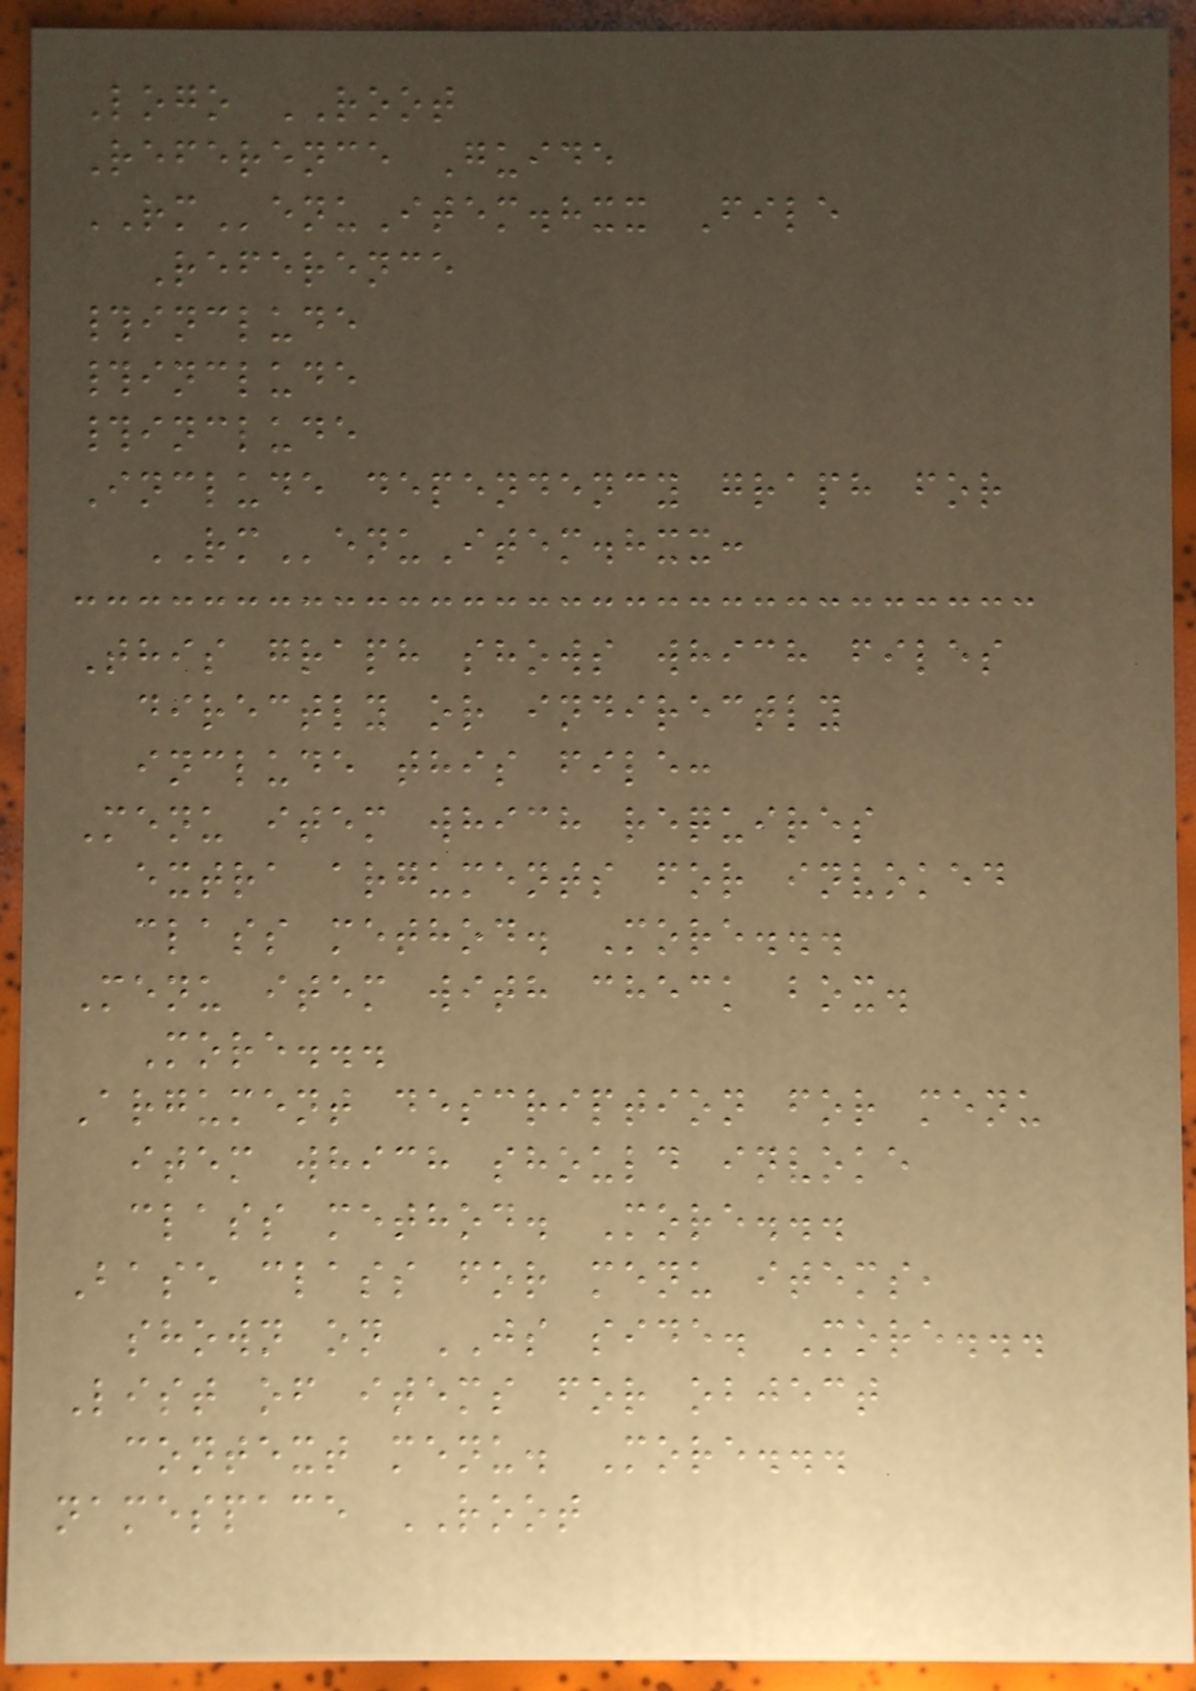Logo ROOT
Reference Guide
RMenuItem.hxx File
Reference
#include
#include
#include
Include dependency graph for
RMenuItem.hxx:
This graph shows which files
directly or indirectly
include this file:
Menu item which requires
extra arguments for invoked
class method. More...
Menu item with check box.
More...
Argument description for menu
item which should invoke
class method. More...
Base class for menu items,
shown on JS side. More...
List of items for object
context menu. More...
namespace ROOT
